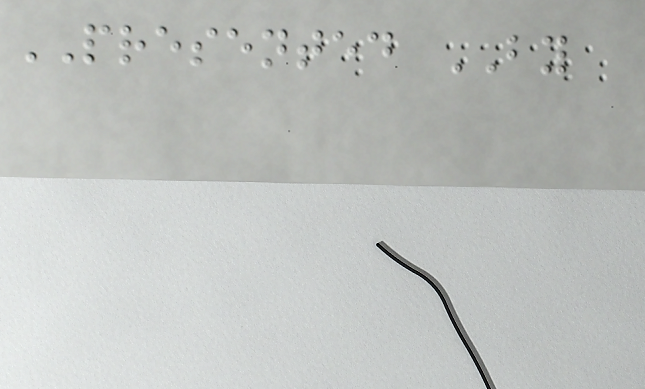PRESENTED BY
